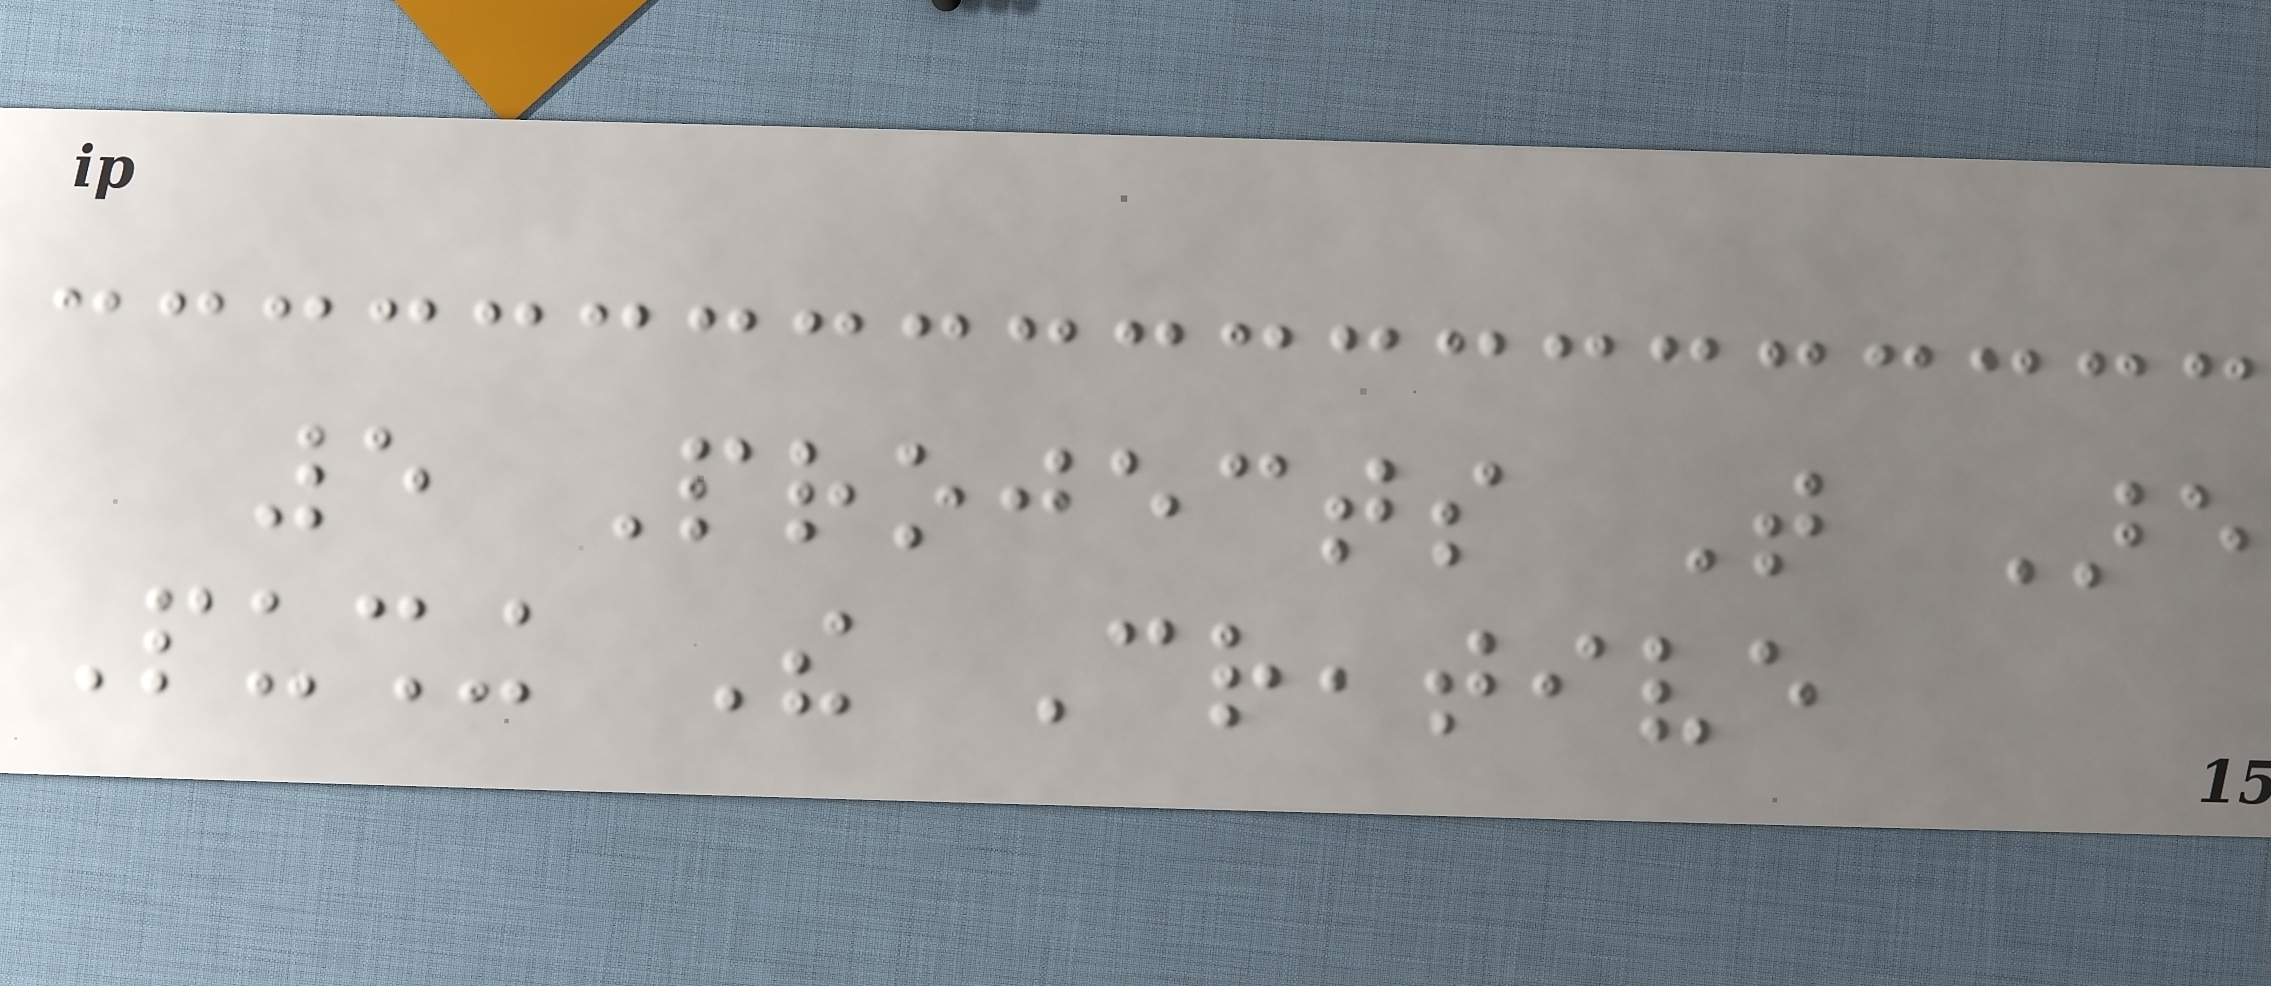5 Projects That Are
Pushing The Creative
